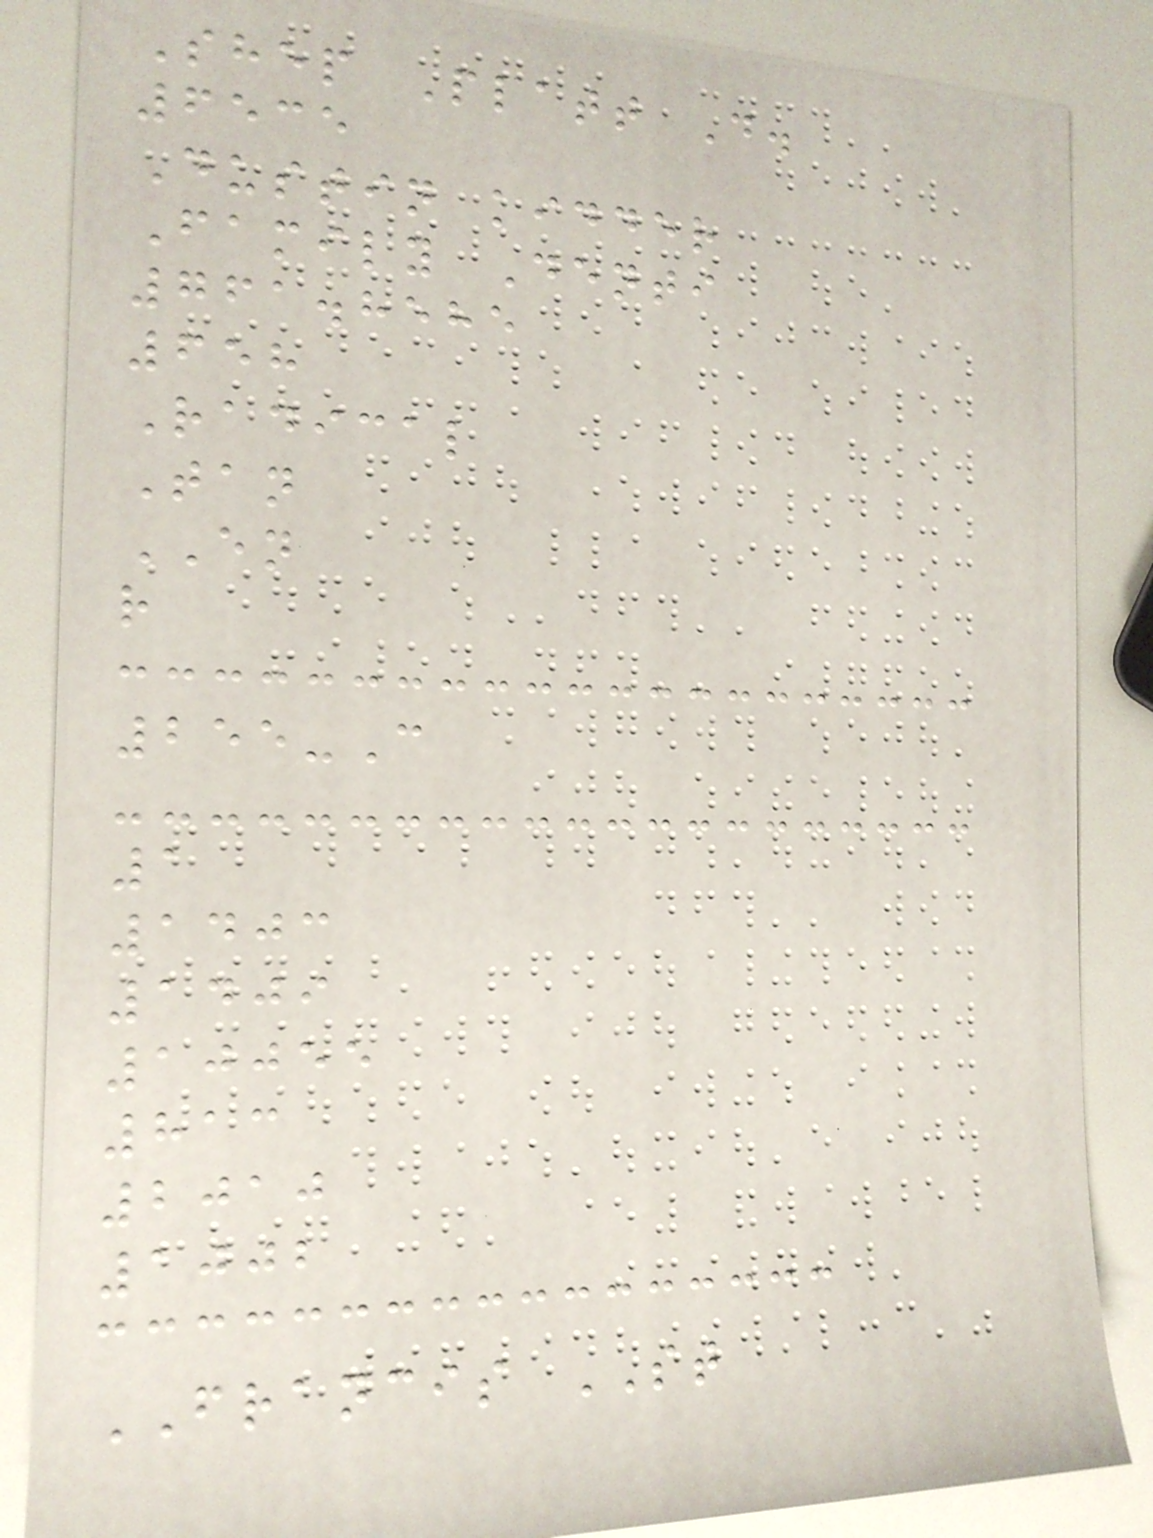Shep Platt D.
6535
Dustin kidder
Family Denti
761.8585
658
Radical
Tan
EN
r
255-C
1
1403
1409
10055
813
2010
1002
FRANCIS ST
